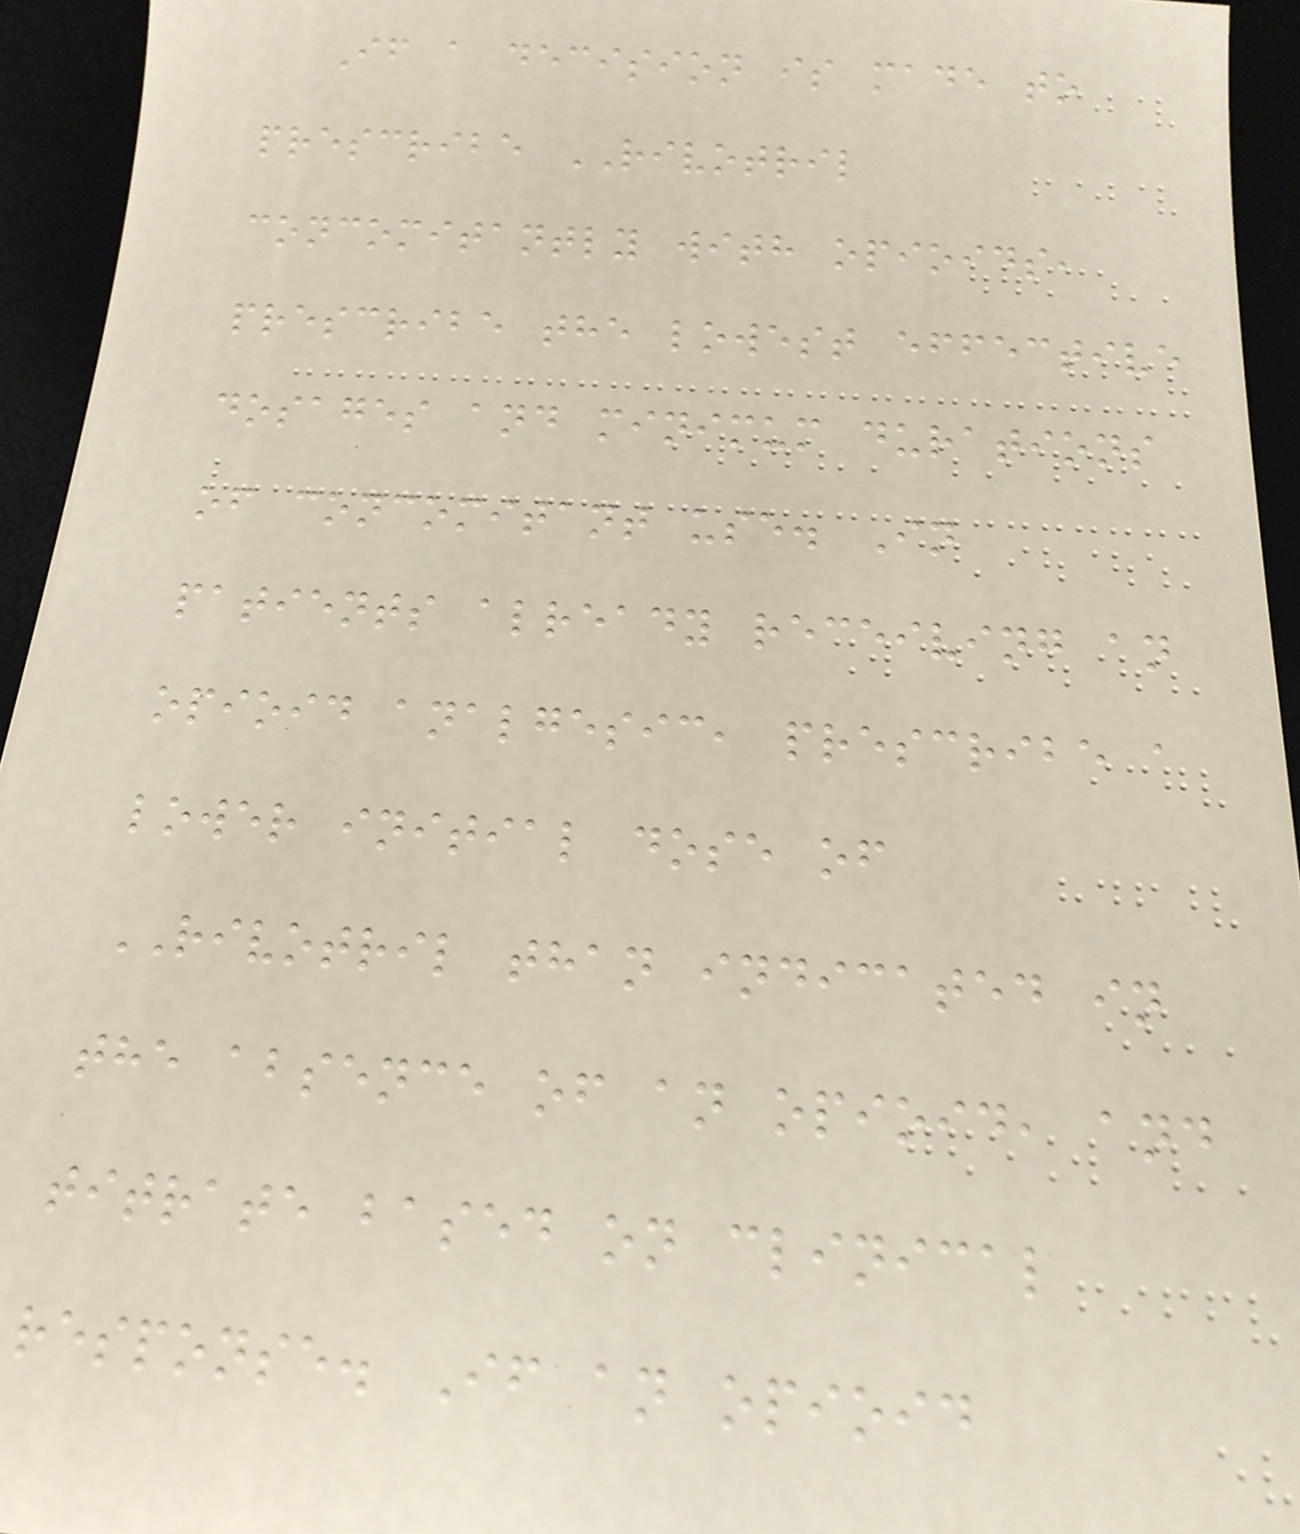If a decision is made to
prescribe RIVOTRIL
concomitantly with opioids,
prescribe the lowest effective
dosages and minimum durations
of concomitant use. In
patients already receiving an
opioid analgesic, prescribe a
lower initial dose of
RIVOTRIL than indicated in
the absence of an opioid, and
titrate based on clinical
response. If an opioid
